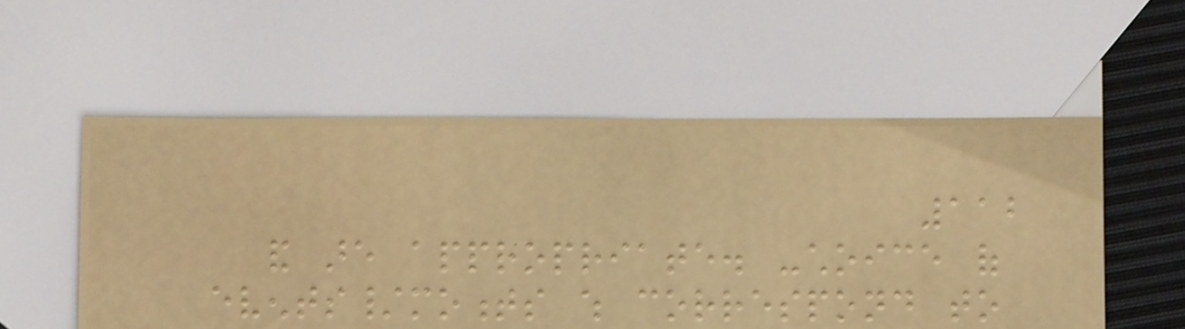112
and are appropriate. -choice of
events/moments which correspond to
